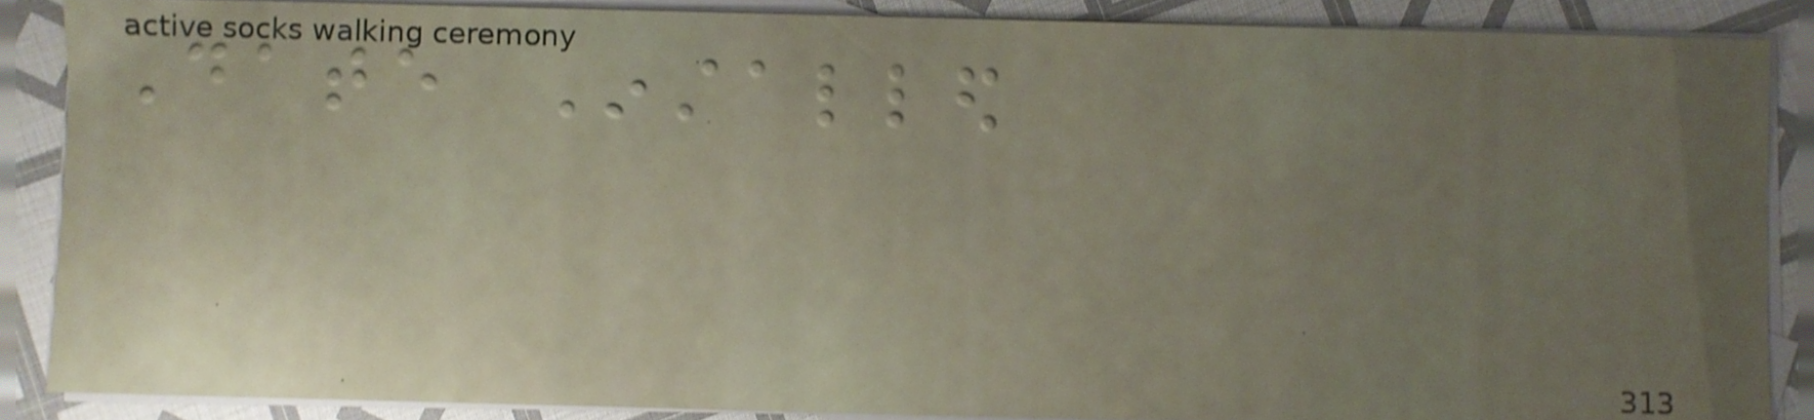Date Installed
